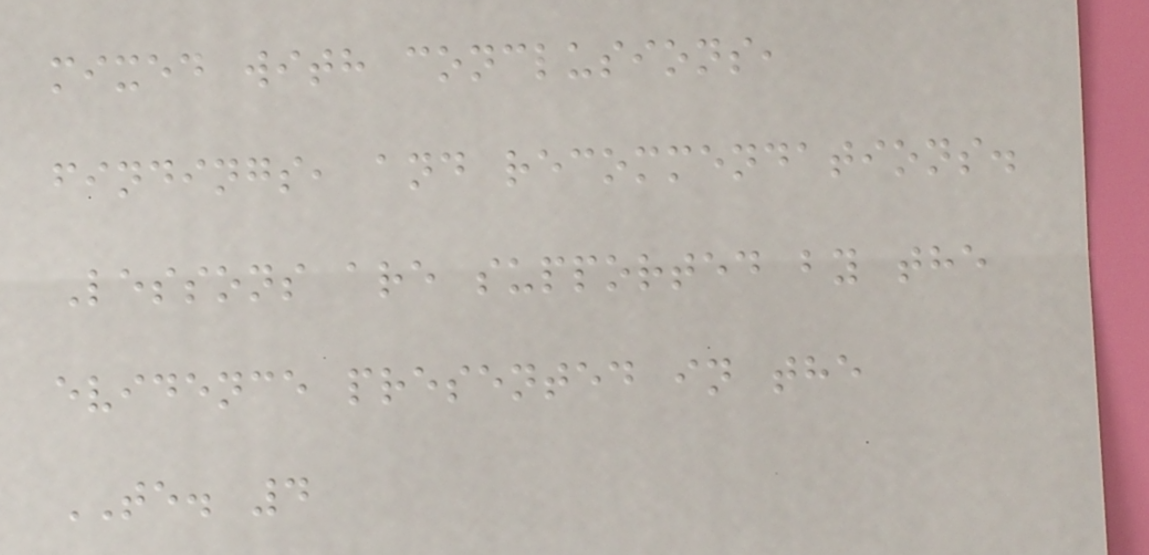mixed with conclusions,
findings, and recommendations.
Lessons are supported by the
evidence presented in the
TE. 4
